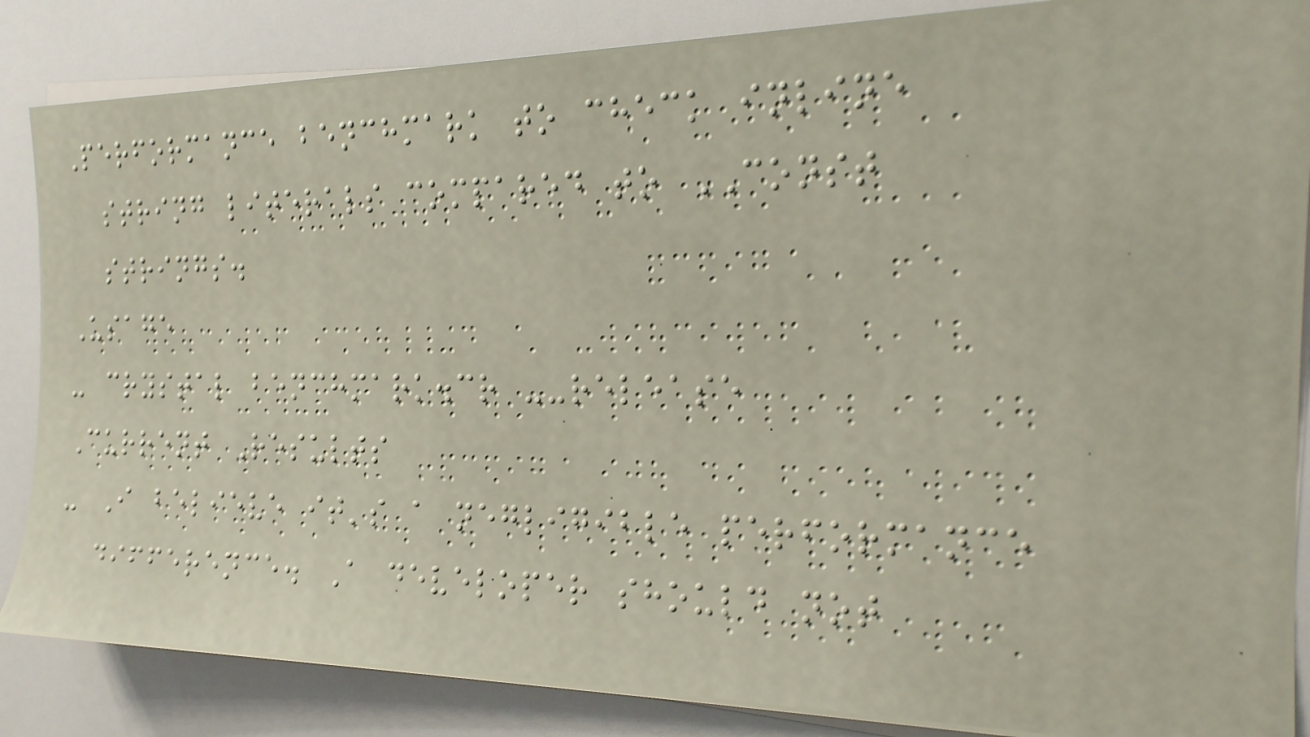Performance benchmark to check inline
string literals compared to CONST
strings.
Usage
- crystal benchmark.cr --release
Current Results
- I believe it's a negligible performance
difference. A developer should not
